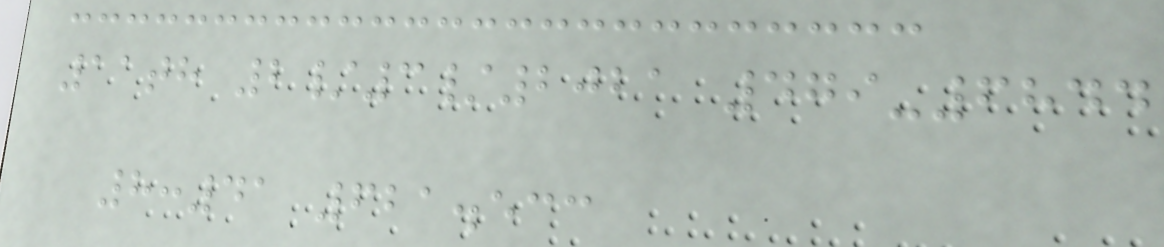11th 2/3/2021 479-6844
8:41 621.533
